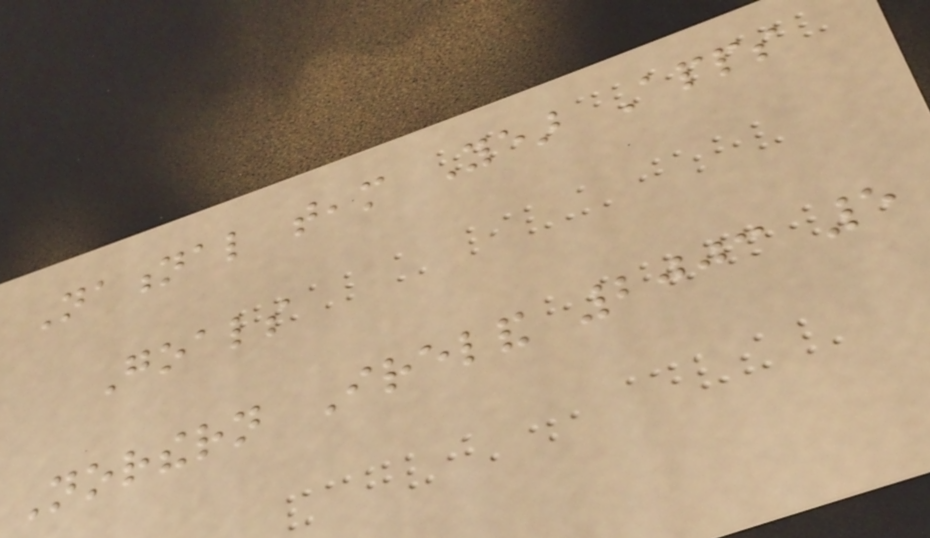National team Year Apps
Goals
Northern Ireland 2003 5
